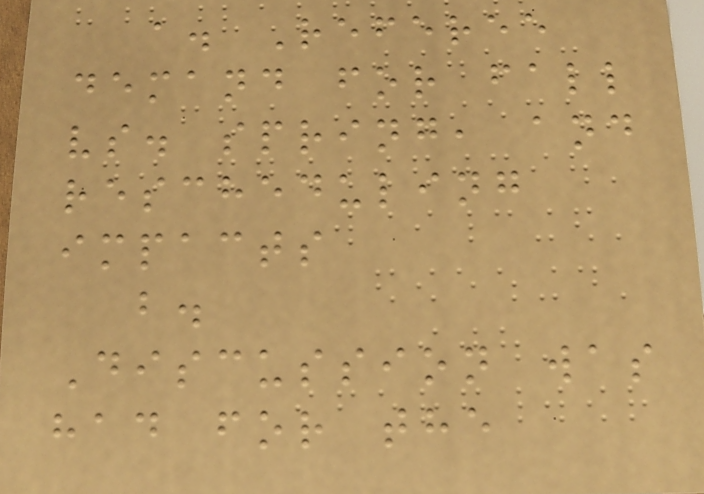a. Referee
demand for fall
vs. spring, and
rescheduling
impacts
b.
Discussion was
had for the
